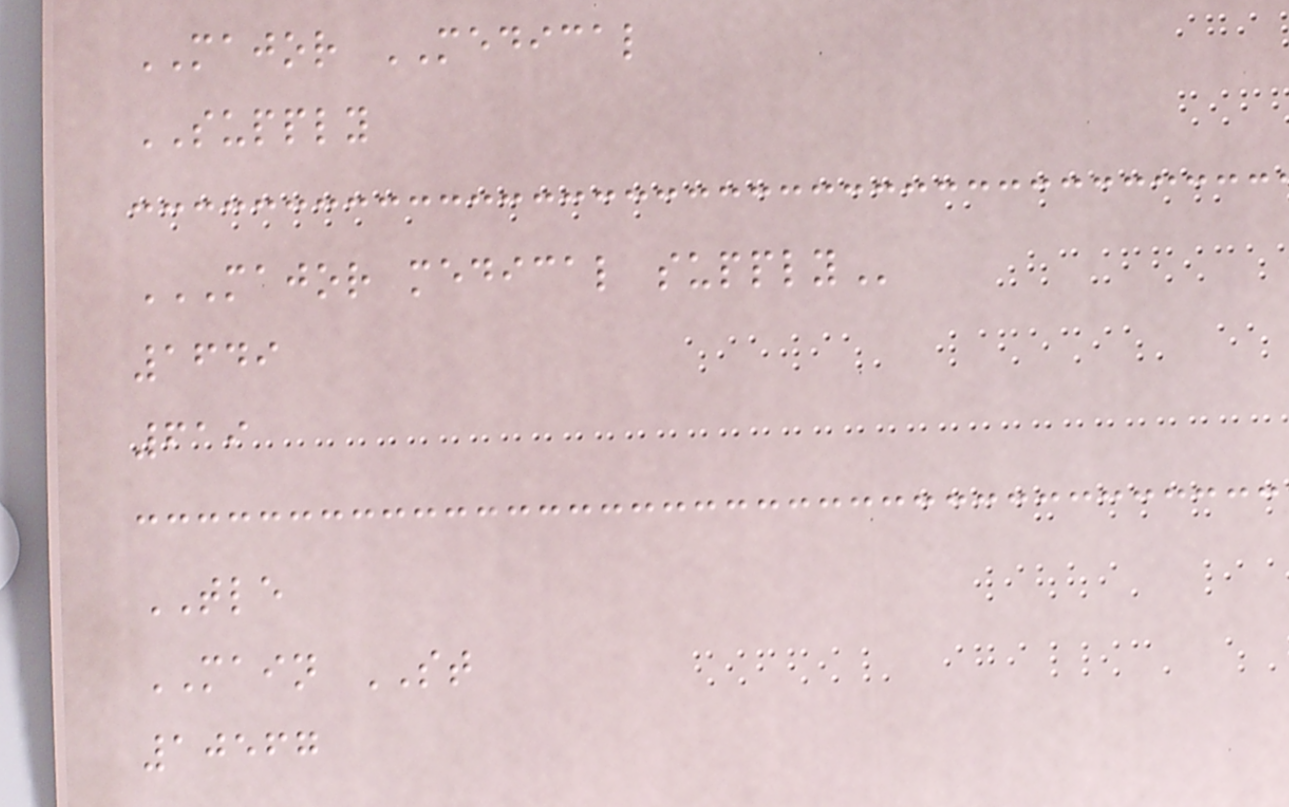MAJOR MEDICAL
SUPPLY
MAJOR MEDICAL SUPPLY
1649
619
TLE
MAIN ST
10567
